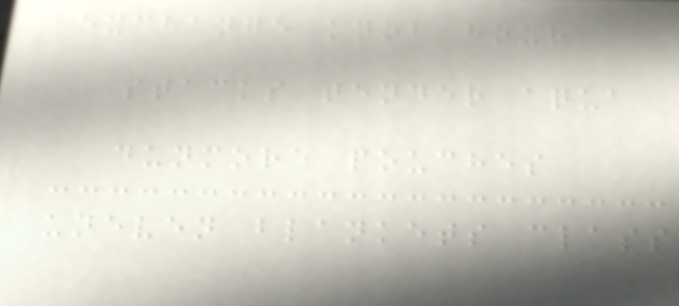exchange knob hour
stacks tender aqua
dunmore pouches
uneven blankets class
